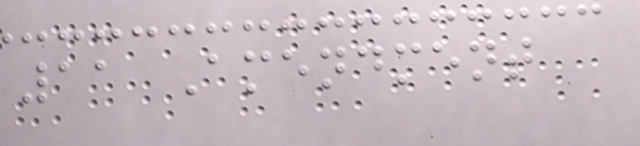11 Amendment
